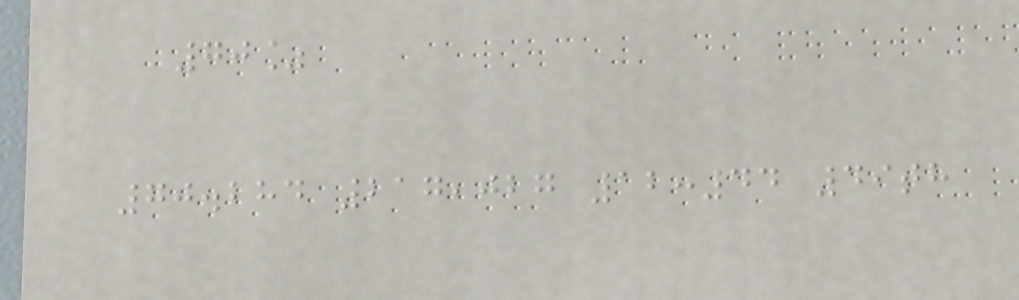70%
70.284 217,027 12:44 49th
